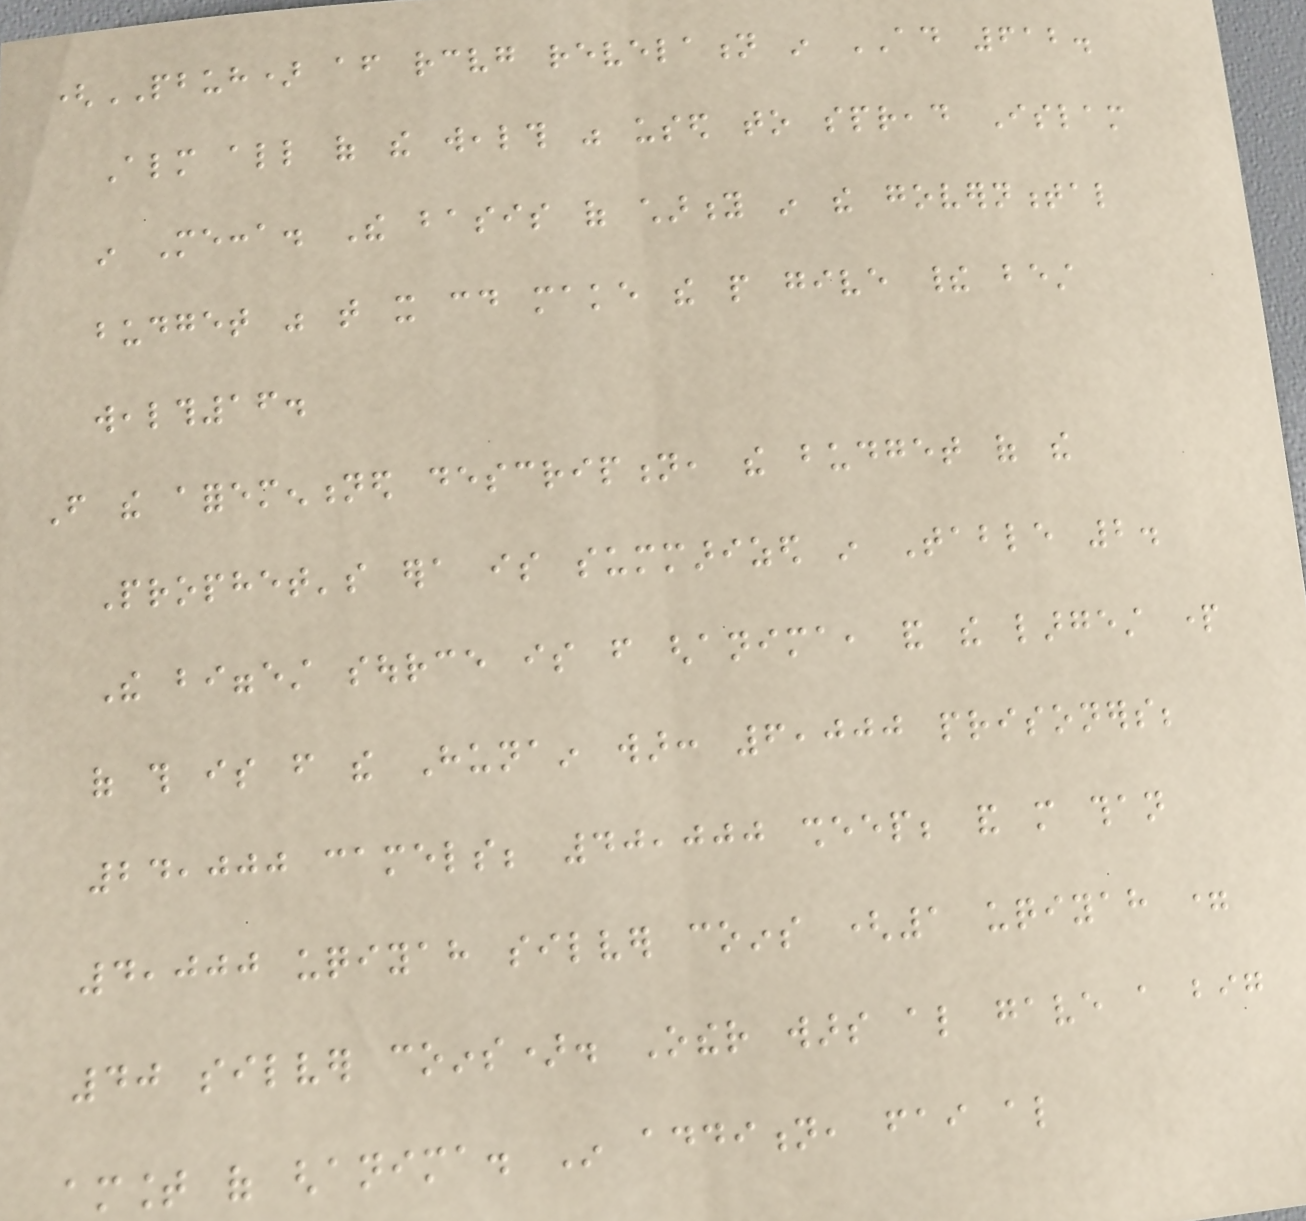(PBUH) after receiving revelation in AD 612.
Almost all of the wealth was used to spread Islam
in Mecca. The basis of charity in the governmental
budget was that it could make the people give their best
wealth16.
From the aforementioned description, the budget of the
Prophet's era is summarized in Table 2.
The biggest source is from ghanima, and the largest part
of this is from the Hunain war: 6,000 prisoners;
24,000 camels; 40,000 sheep; and more than
4,000 uqiyah silver coins (1 uqiyah =
40 silver coins). Other wars also gave a big
amount of ghanima. In addition, fai also
